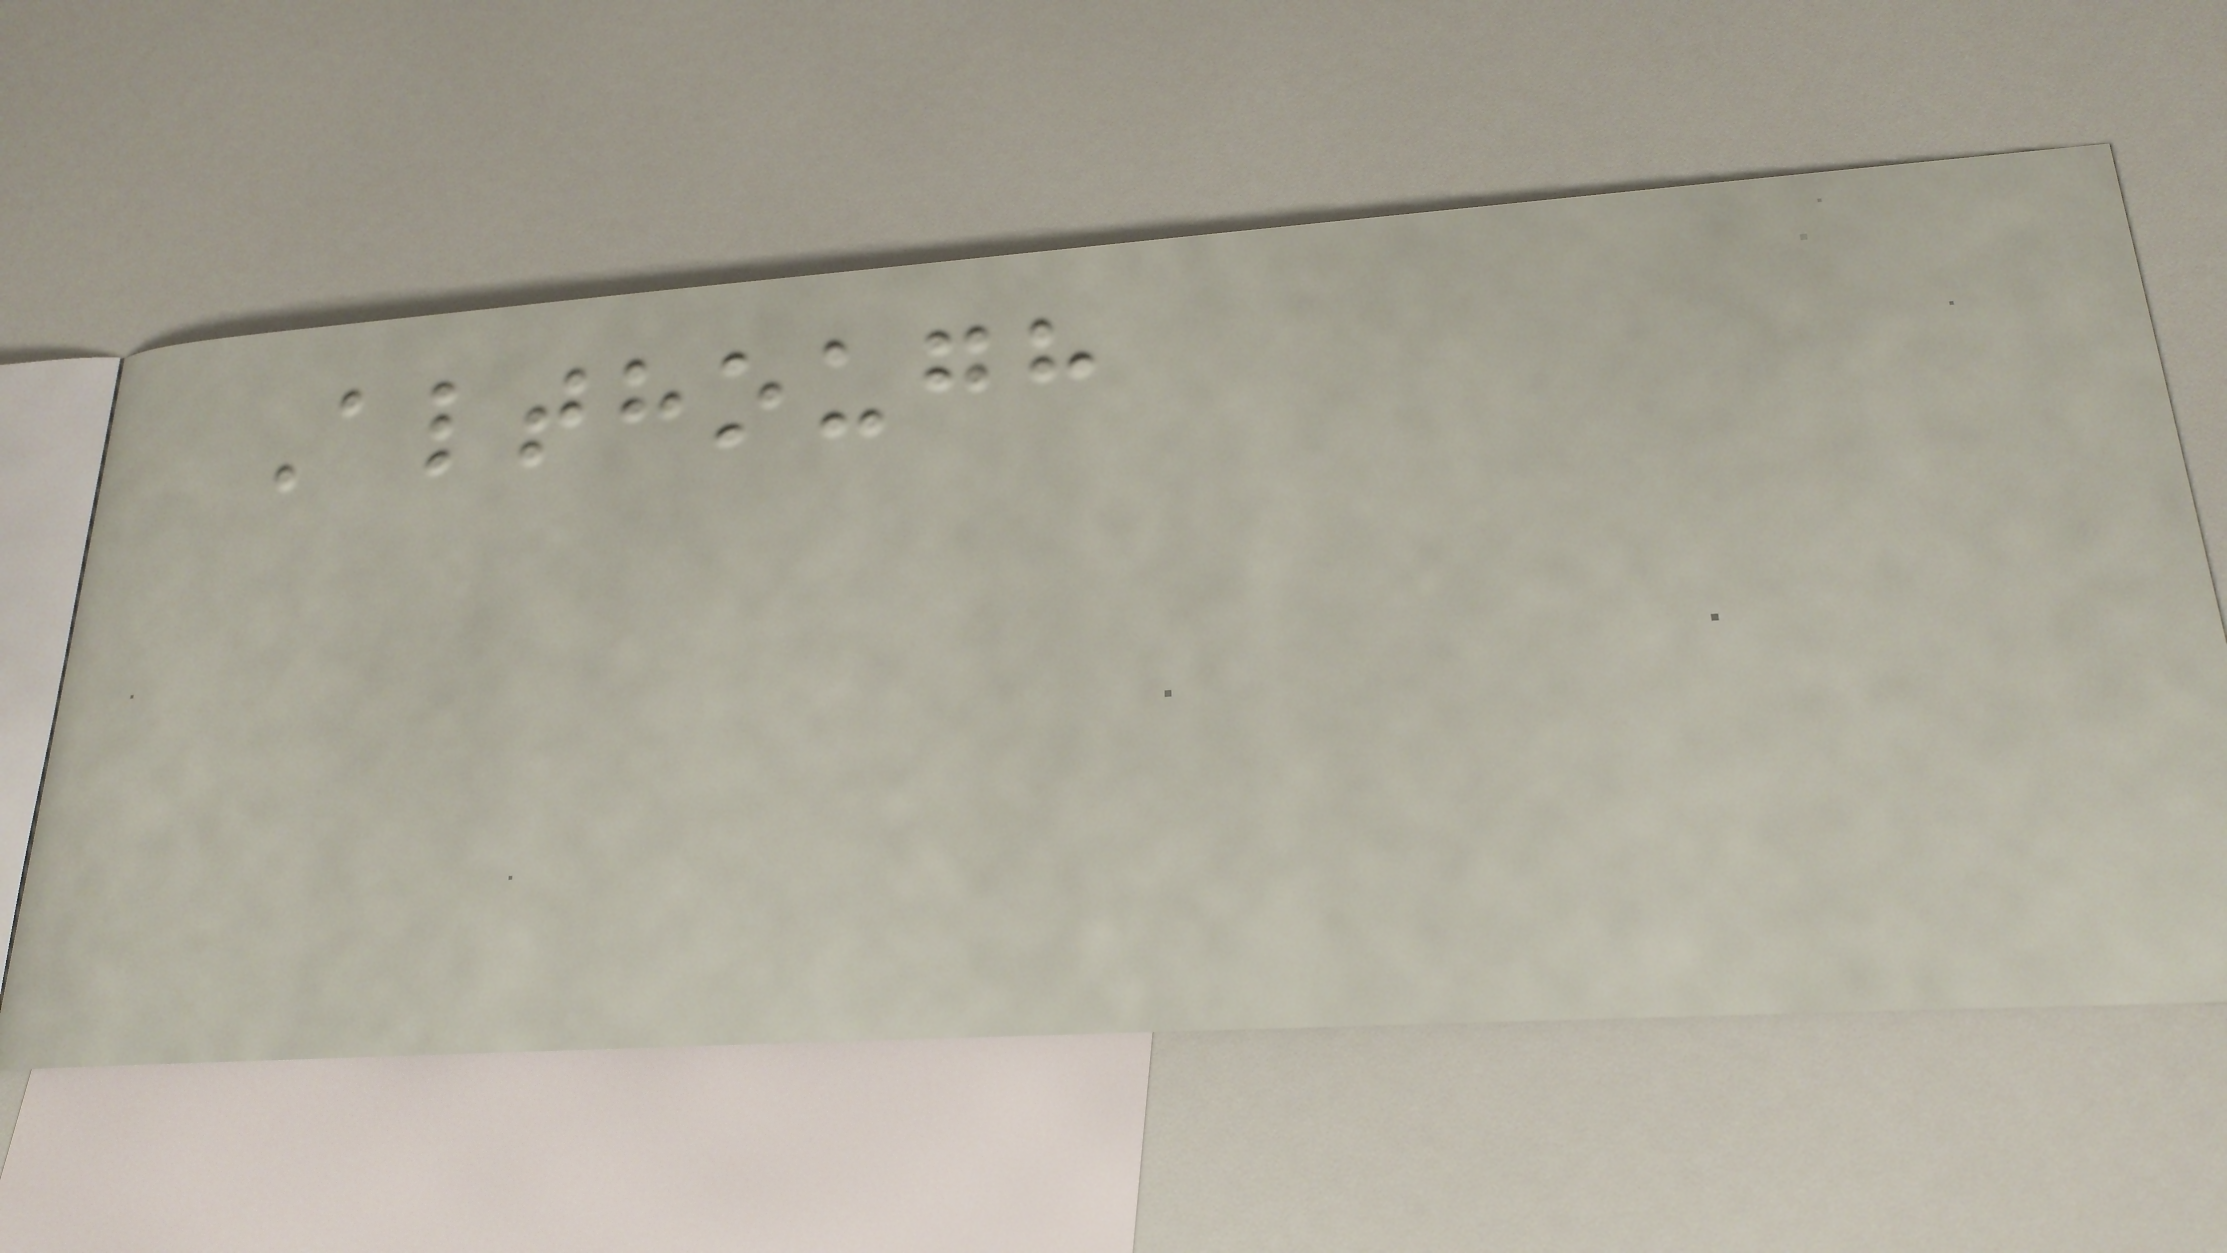Although
